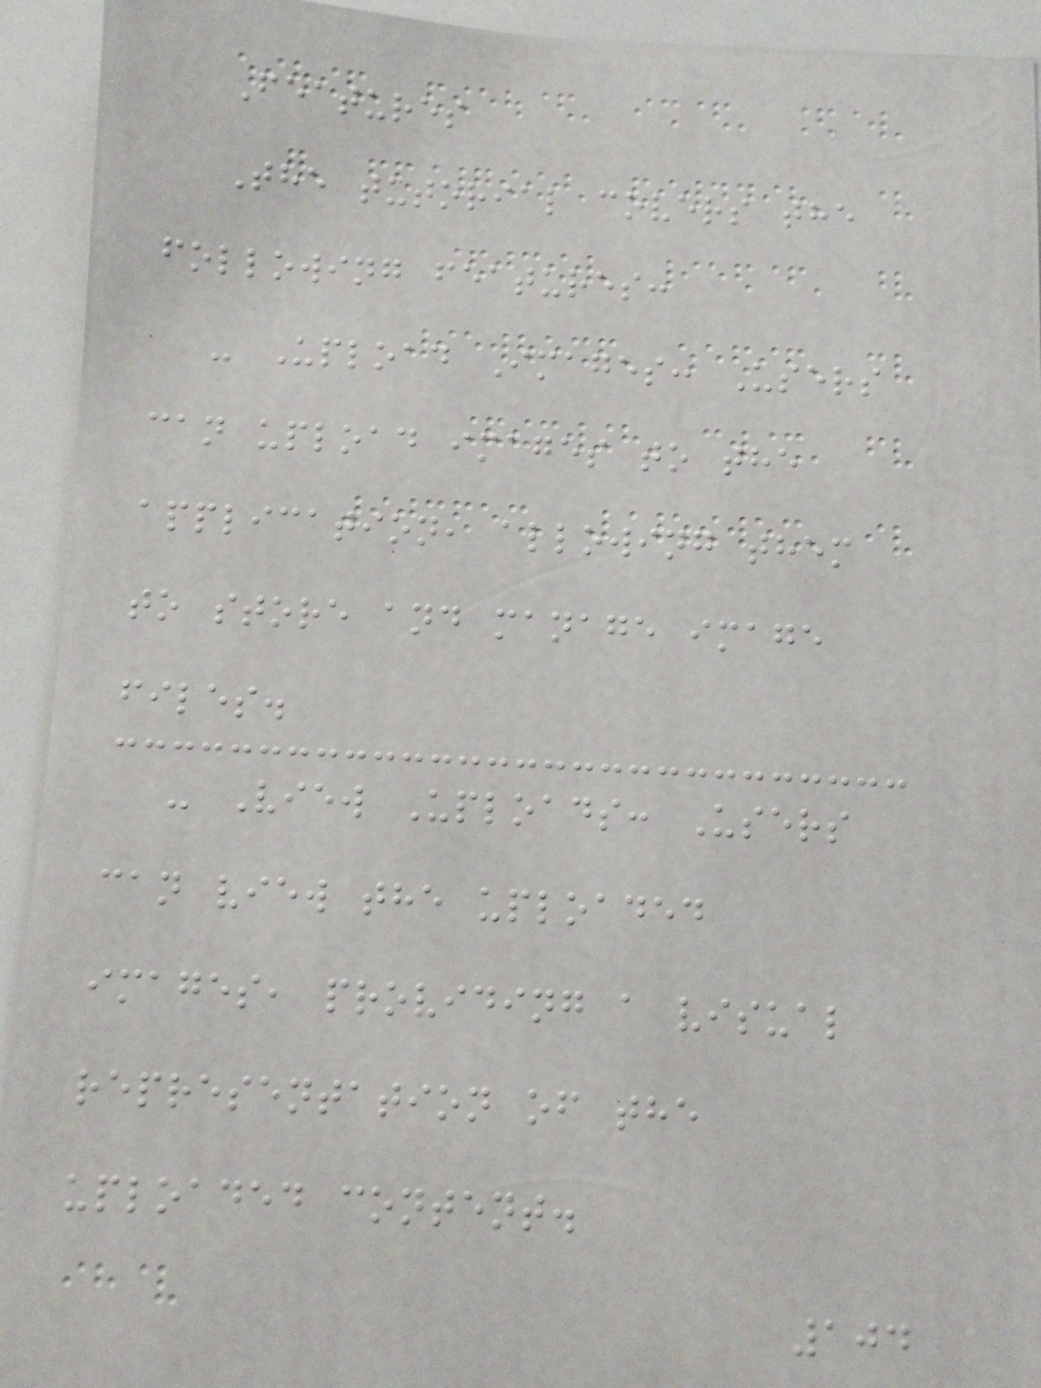Features
The tutorial covers the
following features:
- Upload Images: Users
can upload images to the
application, allowing them
to store and manage image
files.
- View Uploads: Users
can view the uploaded
images, providing a visual
representation of the
uploaded content.
104
